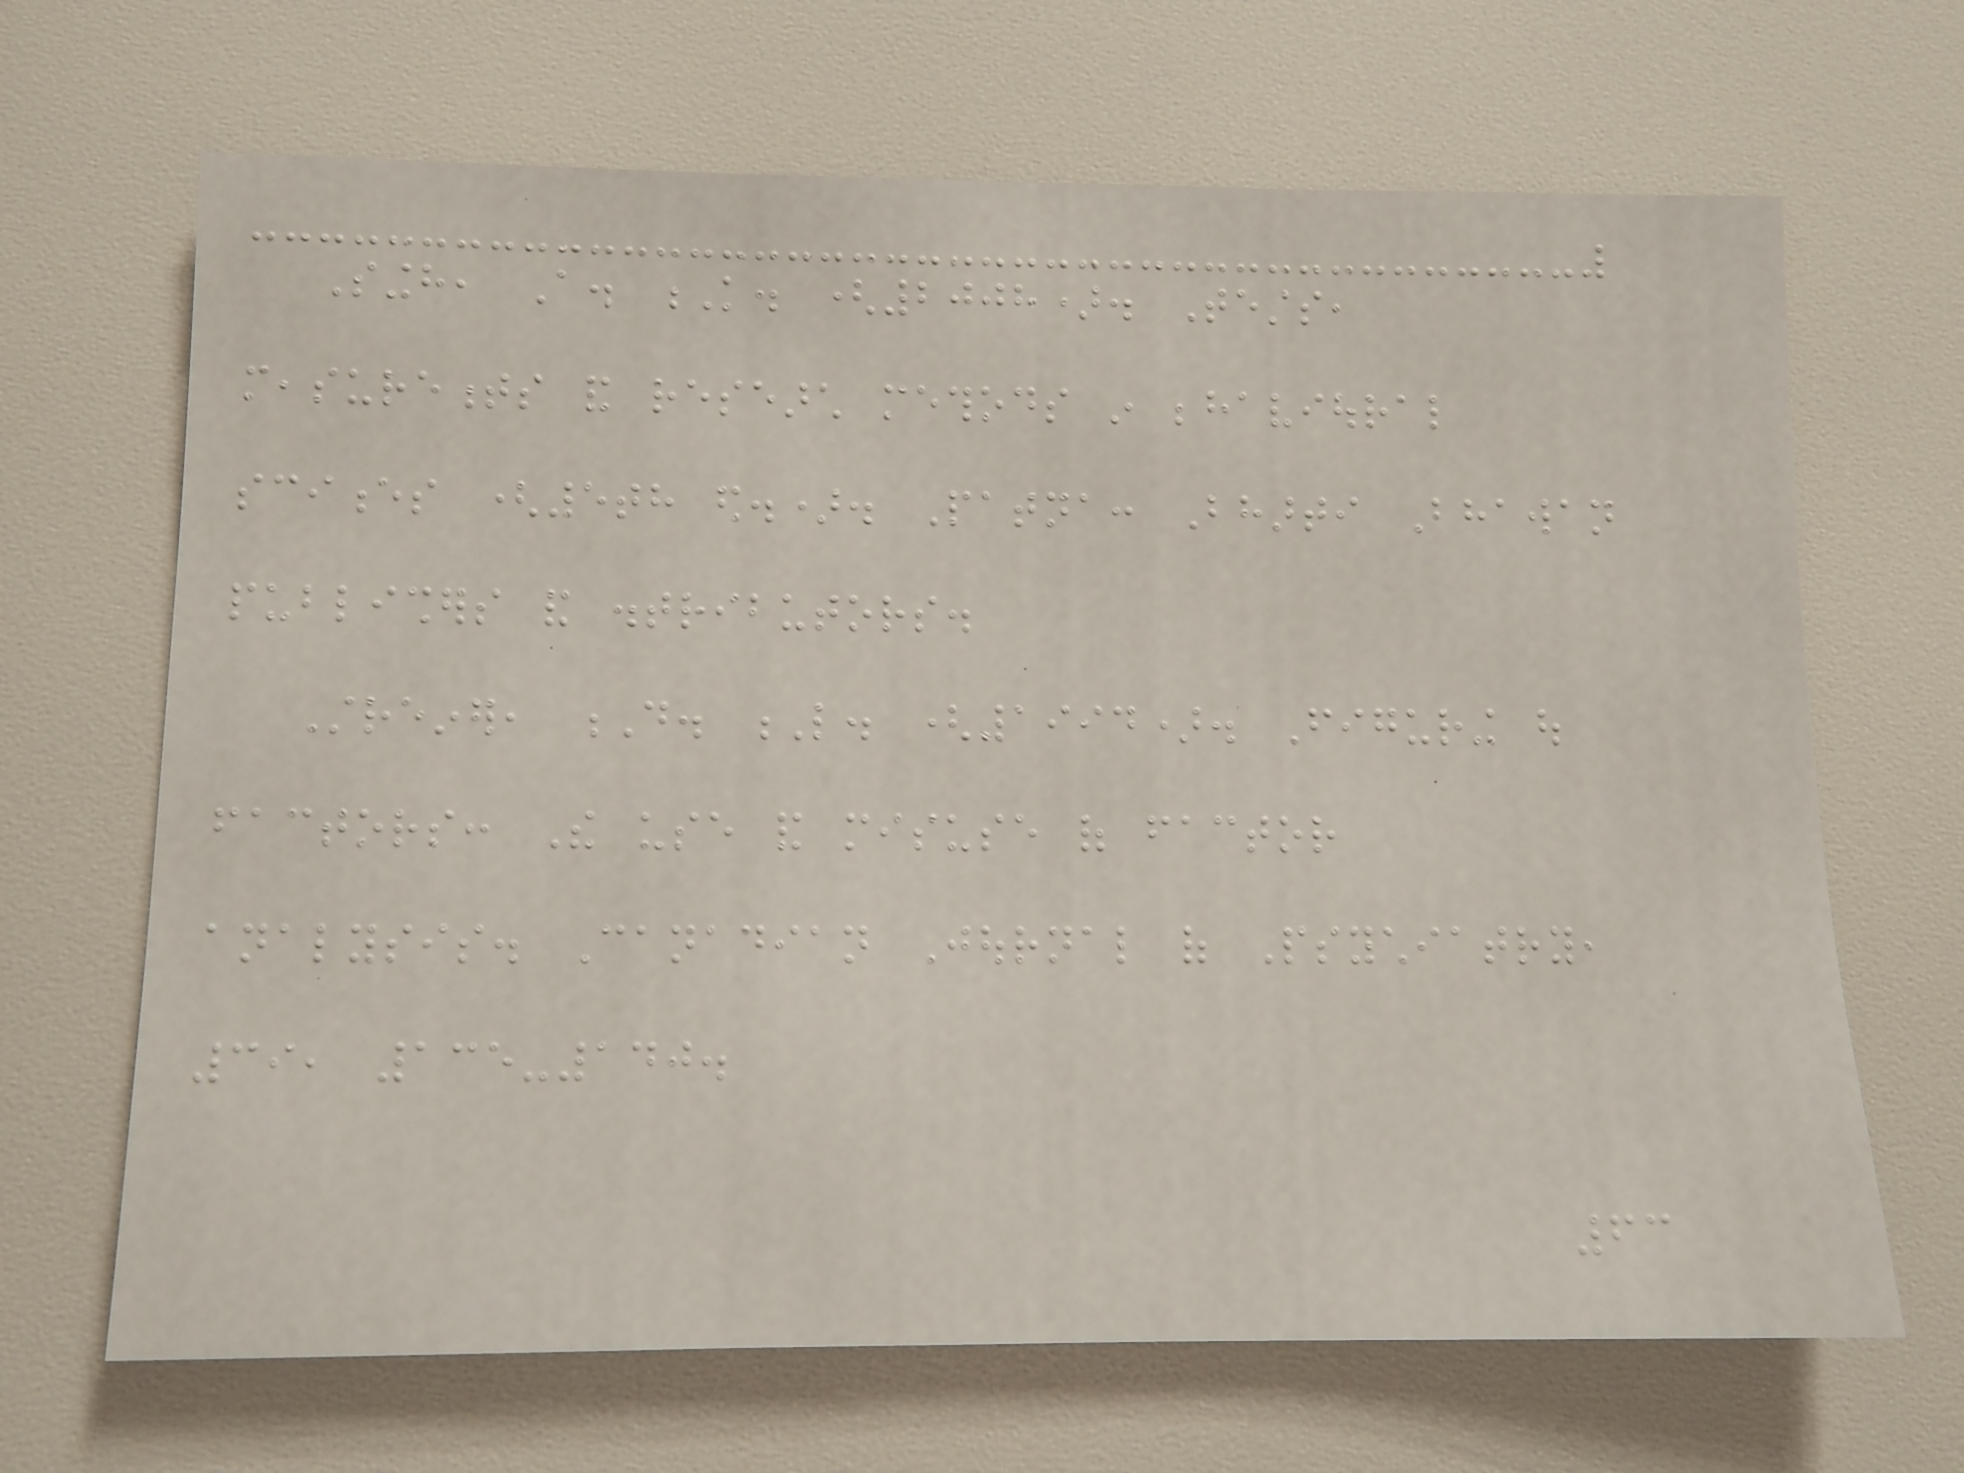Singh, A. K. (2008). Tests,
measurements and research methods in behavioural
sciences (5th ed.). Patna: Bharti Bhawan
publishers and distributors.
Streiner, D. L. (1994). Figuring out
factors: The use and misuse of factor
analysis. Canadian Journal of Psychiatry,
39, 135-140.
63
